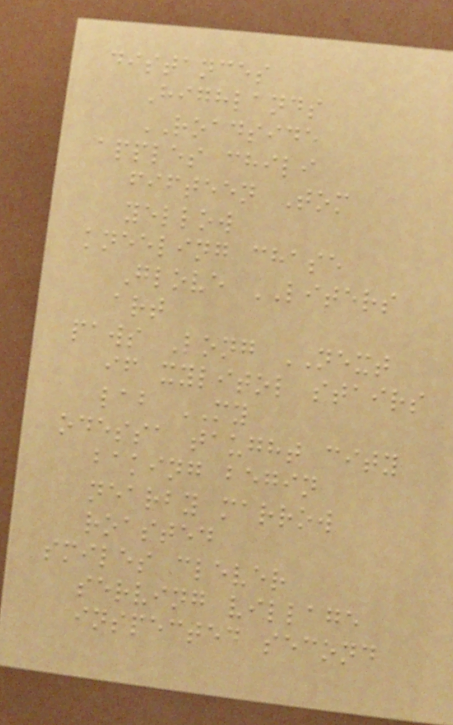distances
Highlands
ROADSIDE
apples chili
fifteen Tom
yellow
kneeling chase
Glove LITERS
art
paws Long NEXT
if xylitol stairs
lab MY
odessa taught city
baking begin
nearby marrow
roasted
smiles clever
serving village
inspected second
